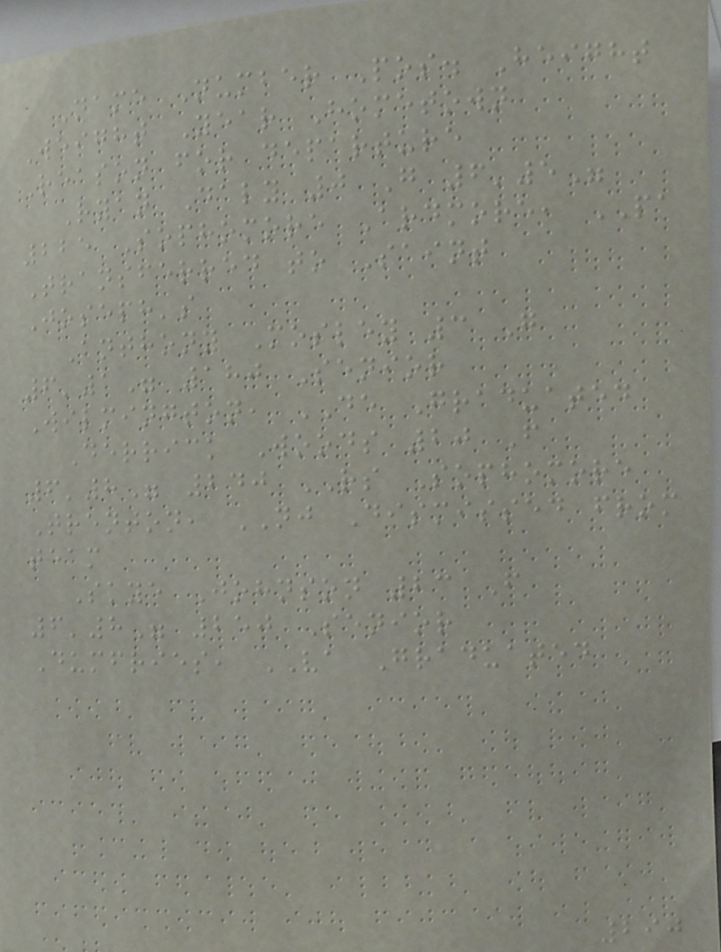Name Number Pos. Height
Weight Year Hometown
Reason for departure
Ryan Daly 0 G 6'5"
225 Sophomore Ardmore, PA
Transferred to Saint
Joseph's
Anthony Mosley 3 G
6'1" 180 Senior
Wilmington, DE Graduated
Derrick Woods 20 F
6'8" 240 RS Sophomore
Trenton, NJ Dismissed from
team
Skye Johnson 23 F
6'8" 250 Senior
Dumfries, VA Graduated
290
